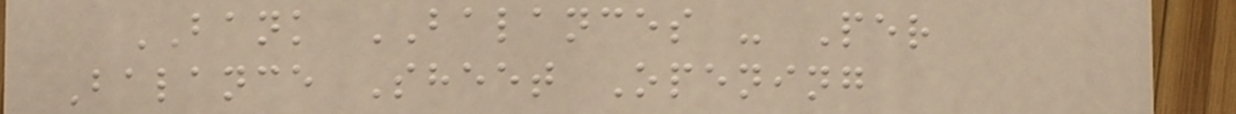BANK BALANCES - Per
Balance Sheet Opening
